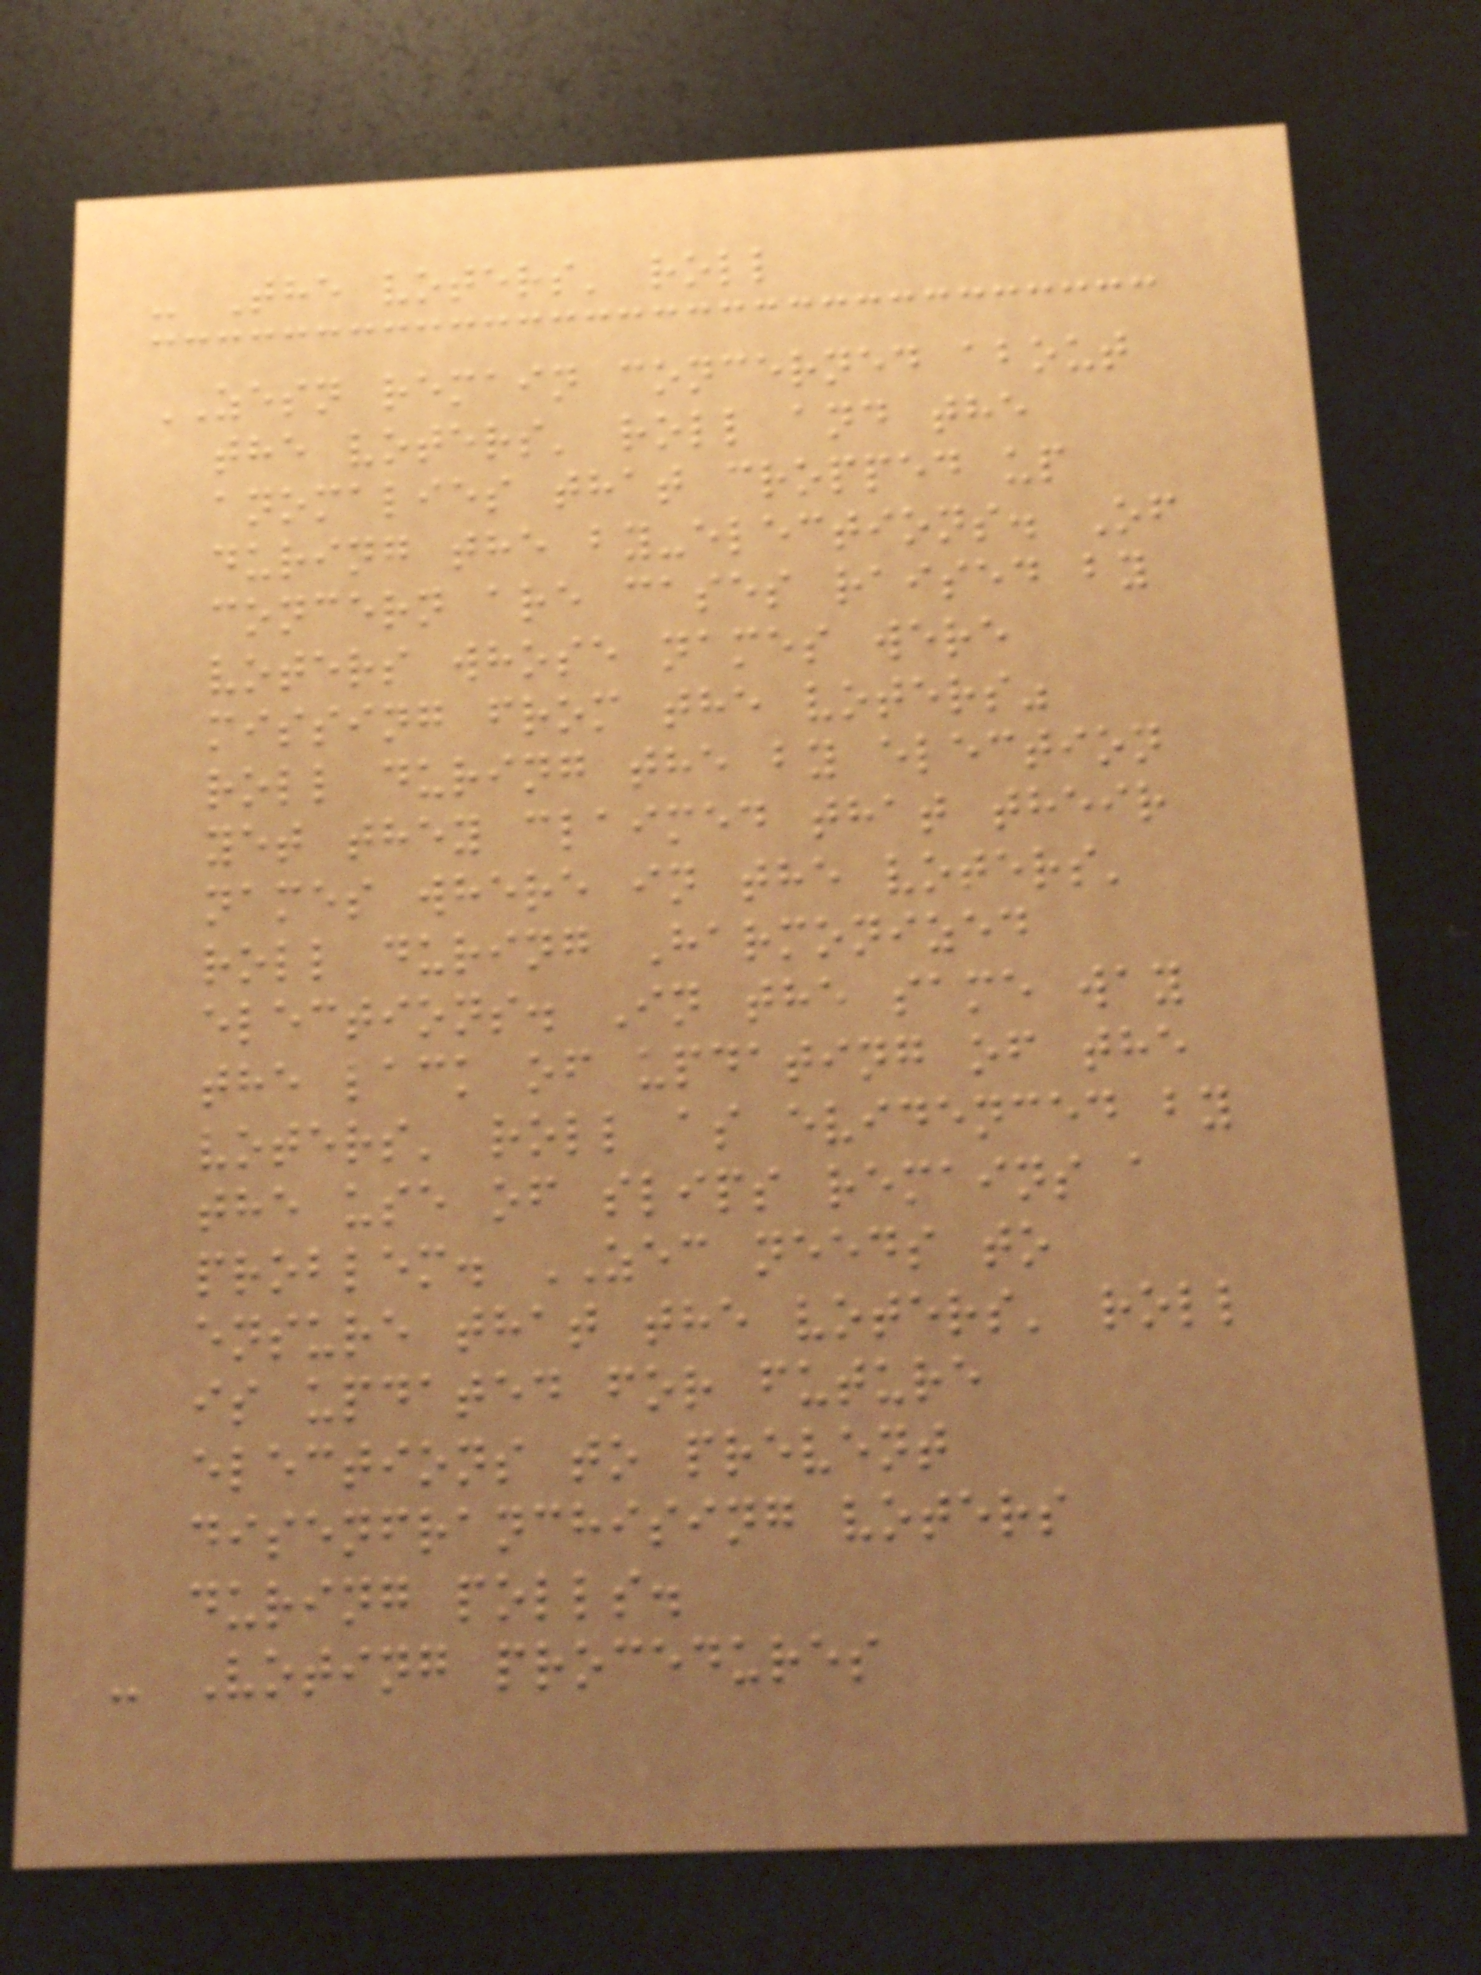- The voters' roll
ZESN remain concerned about
the voters' roll and the
anomalies that cropped up
during the by-elections. Of
concern are cases raised by
voters whose names were
missing from the voters"
roll during the by election
yet they claimed that their
names where in the voters'
roll during Harmonized
elections. In the same way
the lack of updating of the
voters' roll as evidenced by
the use of slips remains a
problem. ZEC needs to
ensure that the voters' roll
is updated for future
elections to prevent
disenfranchising voters
during polls.
- Voting procedures
